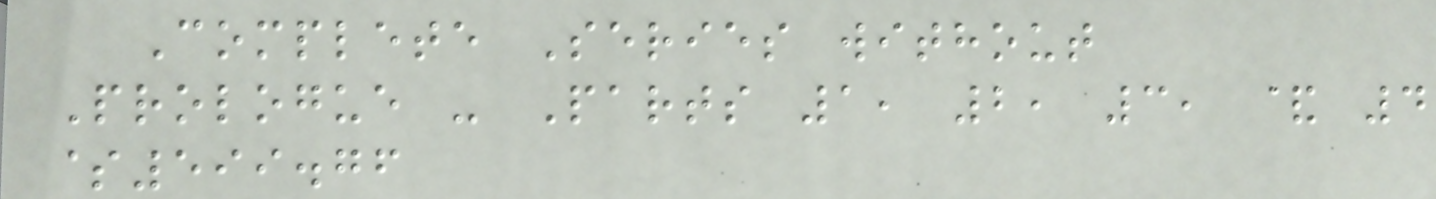Complete Series without
Prologue - Parts 1, 2, 3, & 4
$599.76
